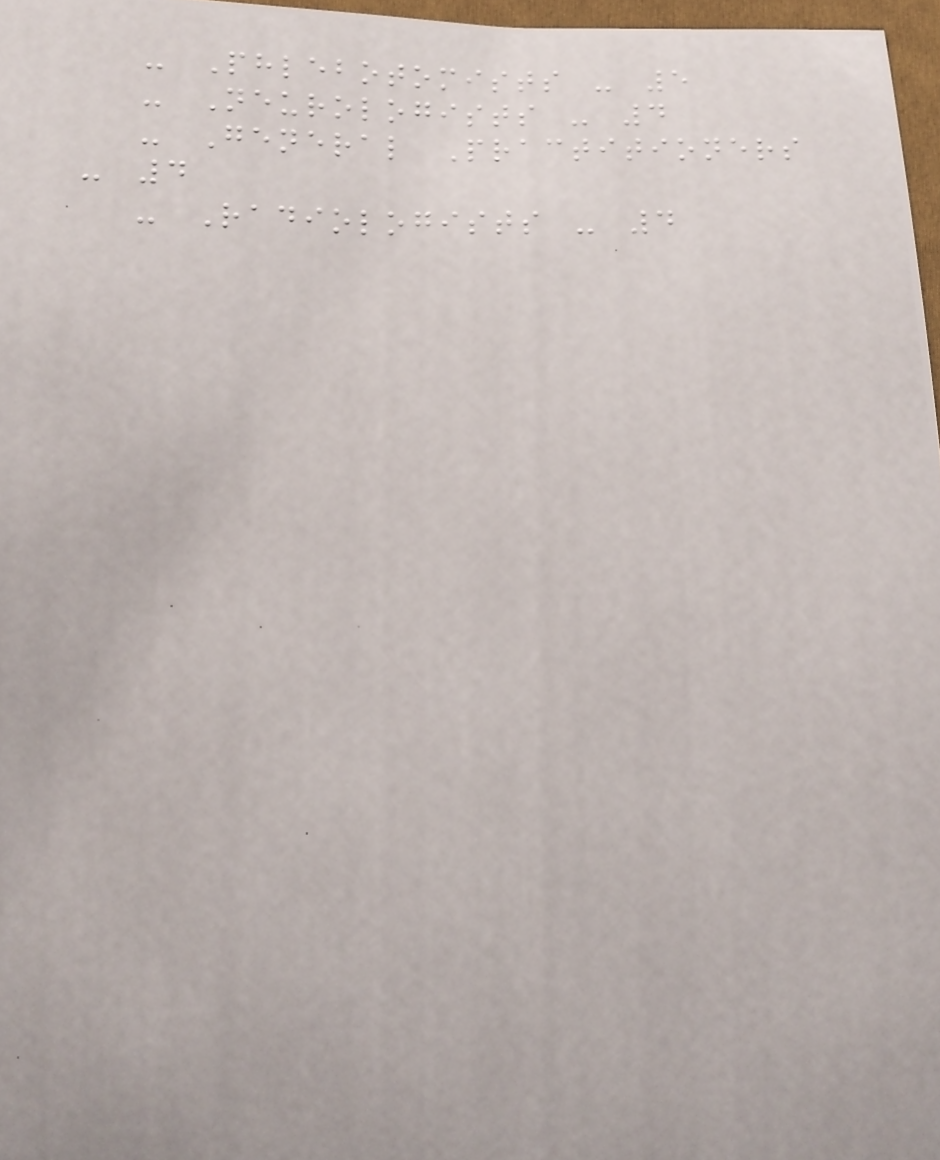- Phlebotomists - 5
- Neurologists - 4
- General Practitioners
- 4
- Radiologists - 4
